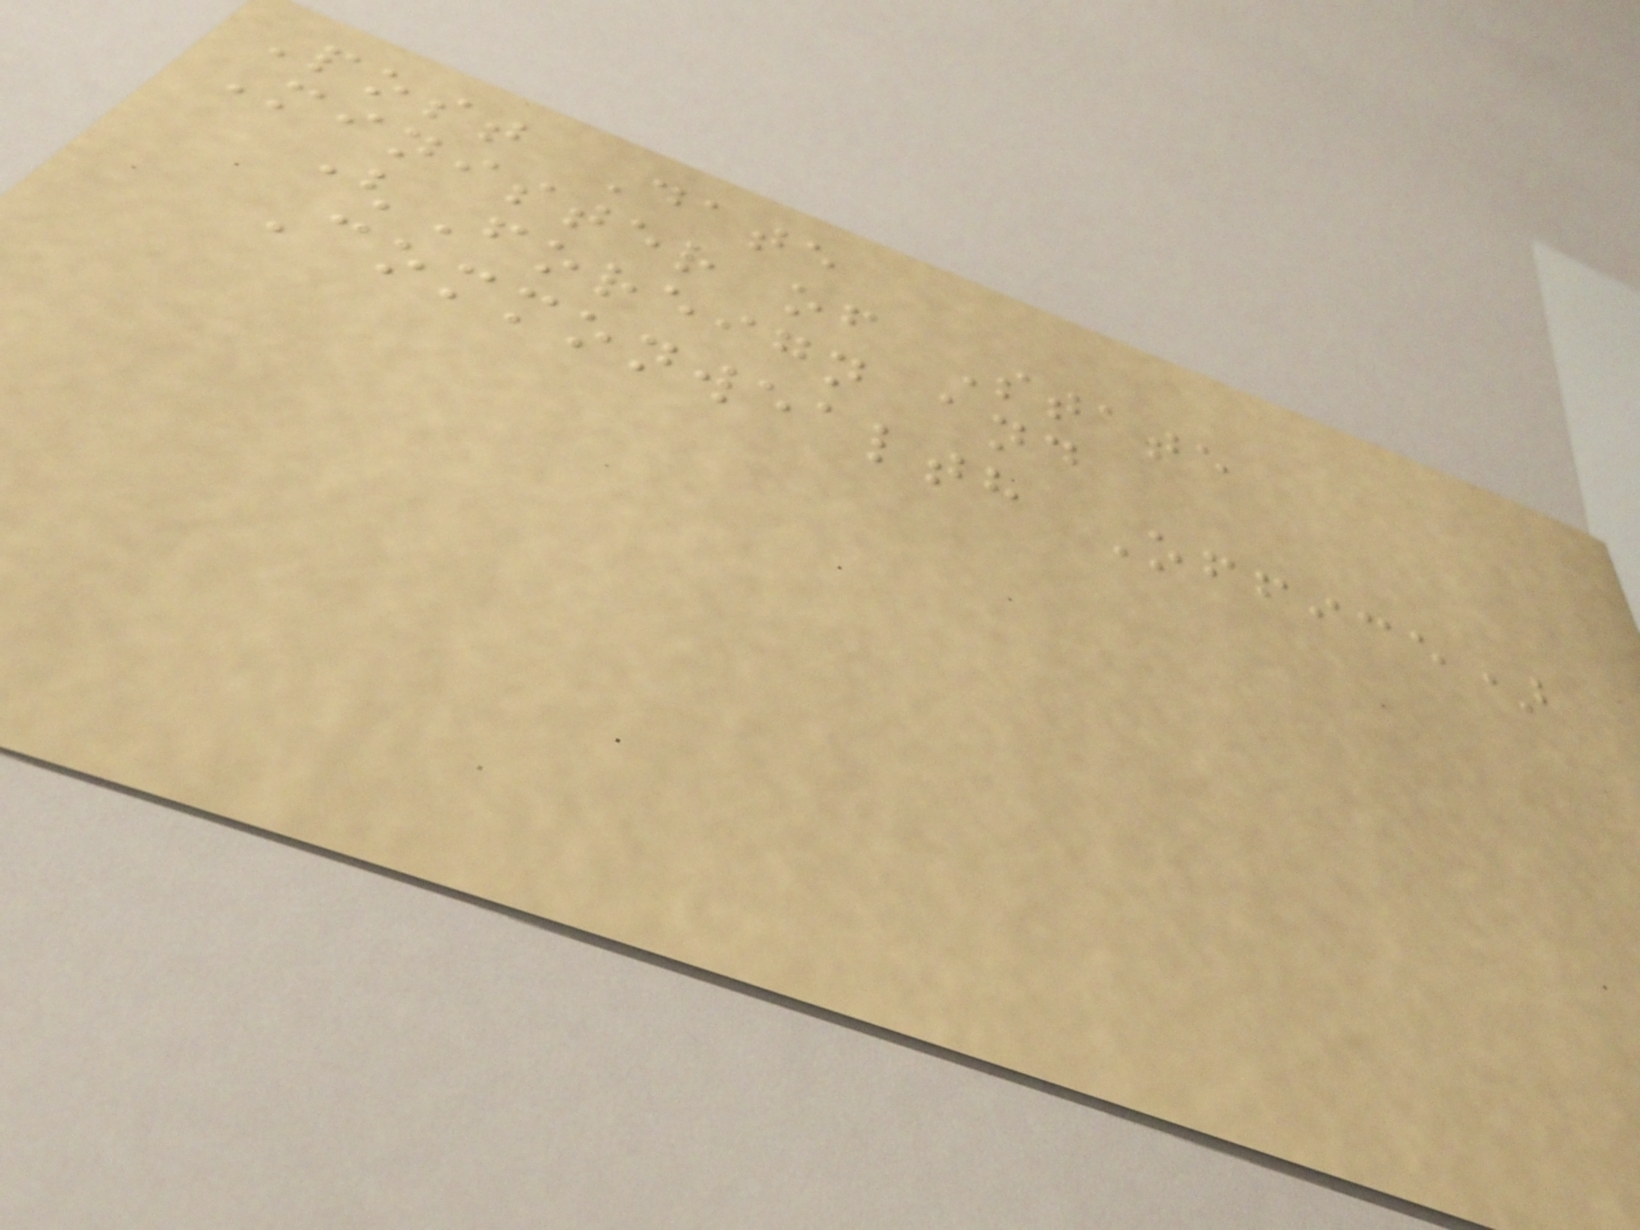Post Date
Minister of State
(Foreign and
Commonwealth Office)
